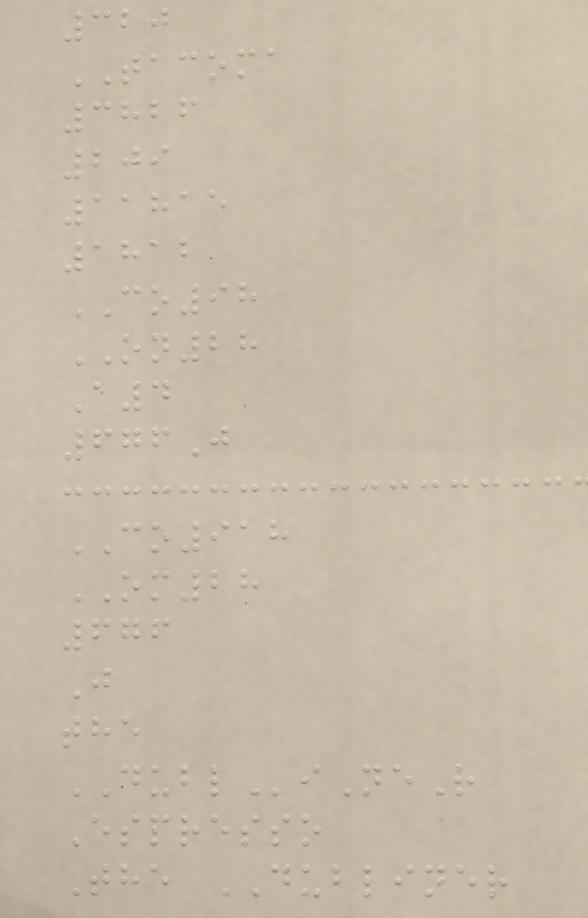320
TACOMA
3826
209
11815
1812
CO98
ON28
A4
676J
CO918
OM28
676
J
the
DUBLiNeR
Espresso
The DUBLINER
